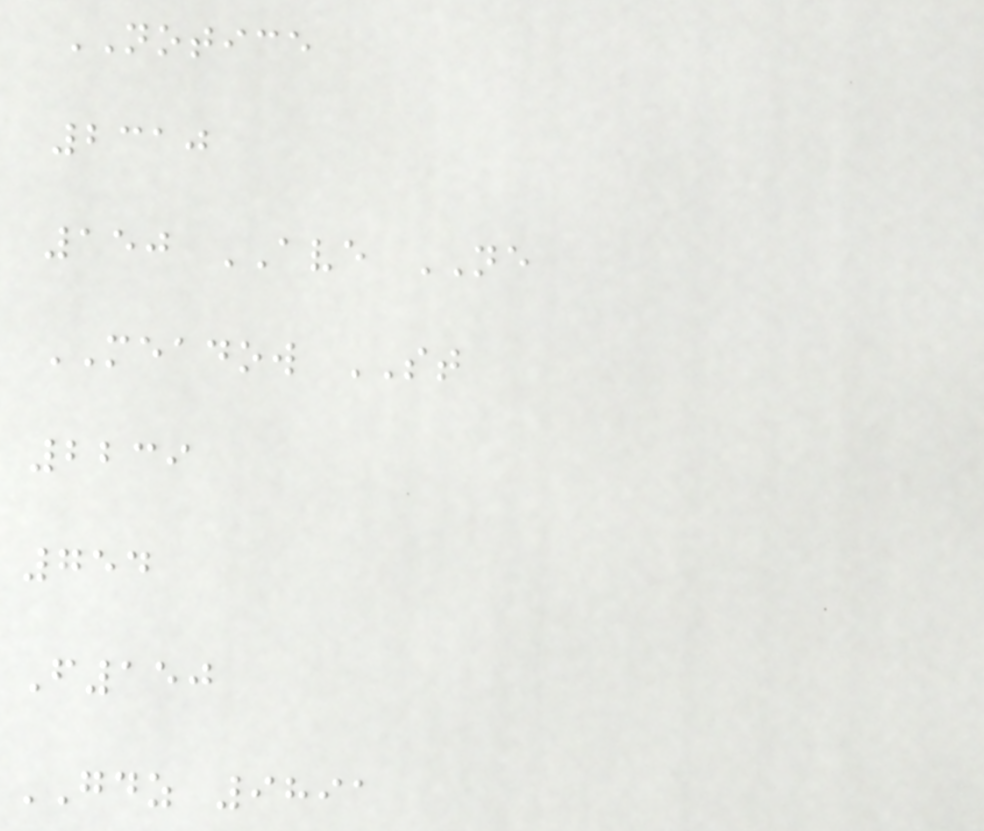NOTICE
2310
150 AVE NE
MEADOW ST
2239
754
F150
GDZ 9891
